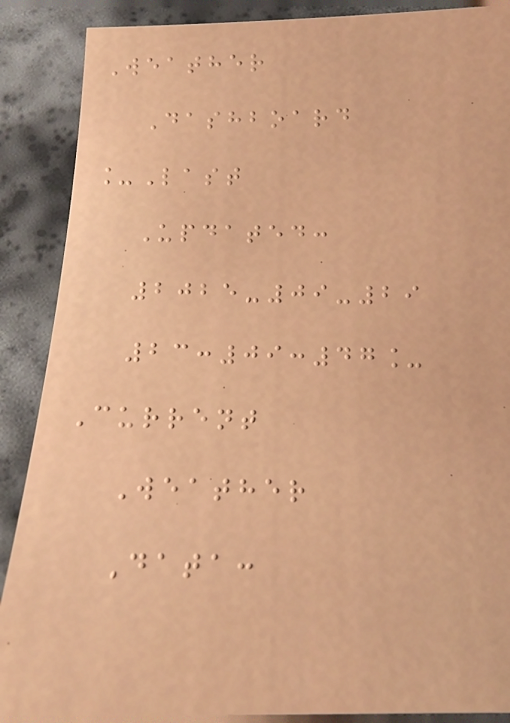Weather
Dashboard
_Last
Updated:
2025-09-29
23:09:47_
Current
Weather
Data:
